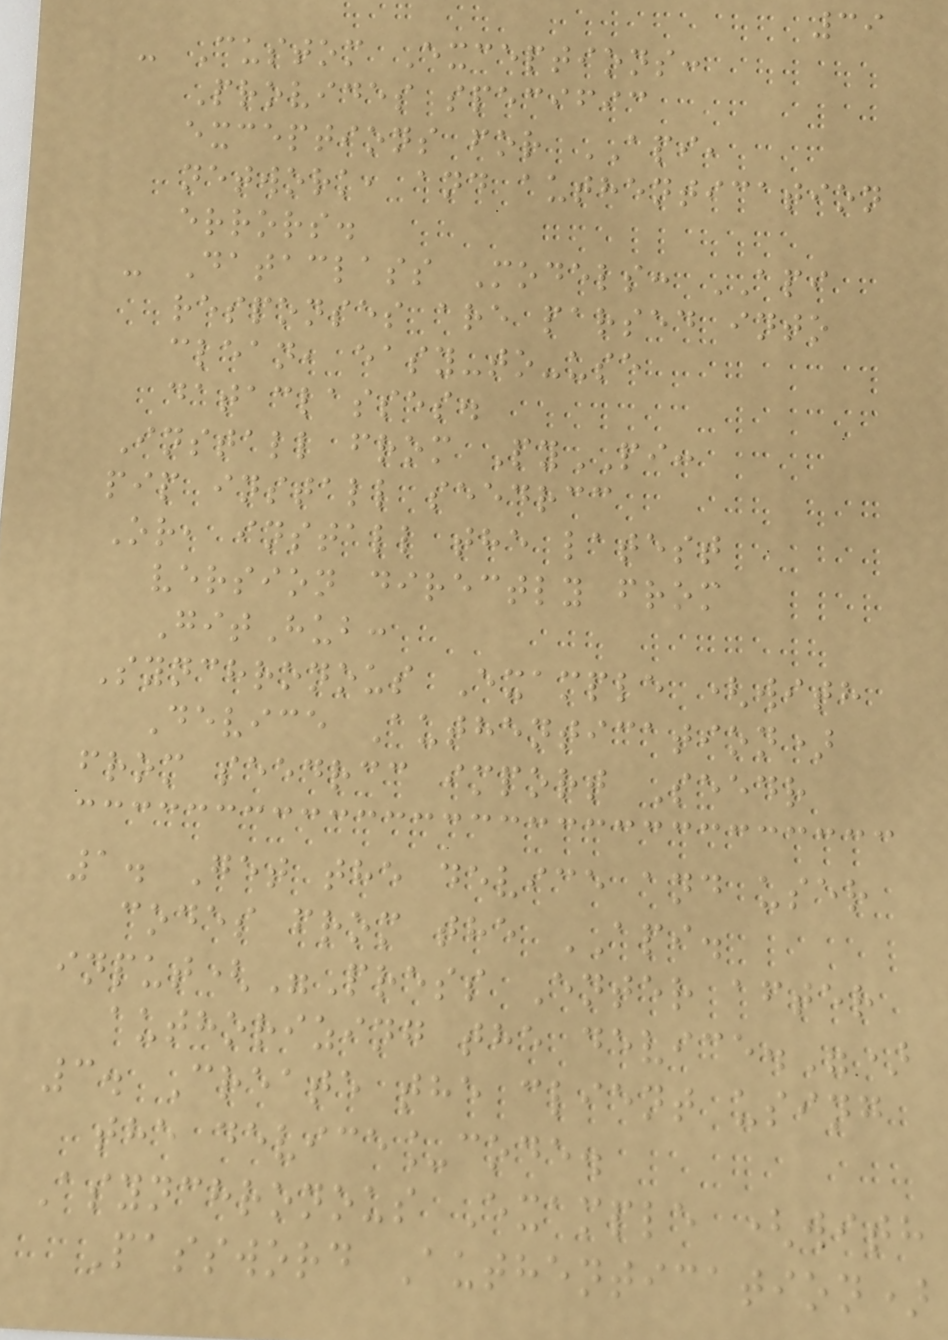39
- Custom Exceptions:
Provides specific
exceptions for API,
network, and authentication
errors.
- Dataclass Models: API
responses are parsed into
clean, easy-to-use
dataclasses.
Install from PyPI:
pip install seedrcc
Or, install the latest
version directly from
GitHub:
Synchronous Example (with
Device Authentication)
from seedrcc import Seedr
1. Get the device and user
codes from the API.
input("Press Enter after
authorizing the device.")
3. Create the client using
the device_code.
Asynchronous Example (with
Password Authentication)
